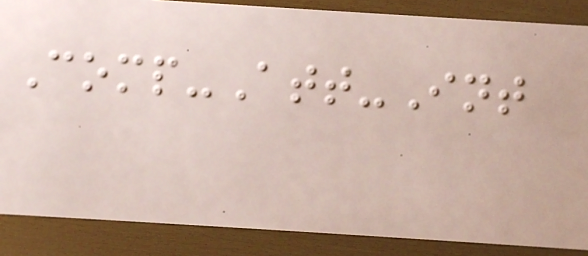Comp-Att-Int
